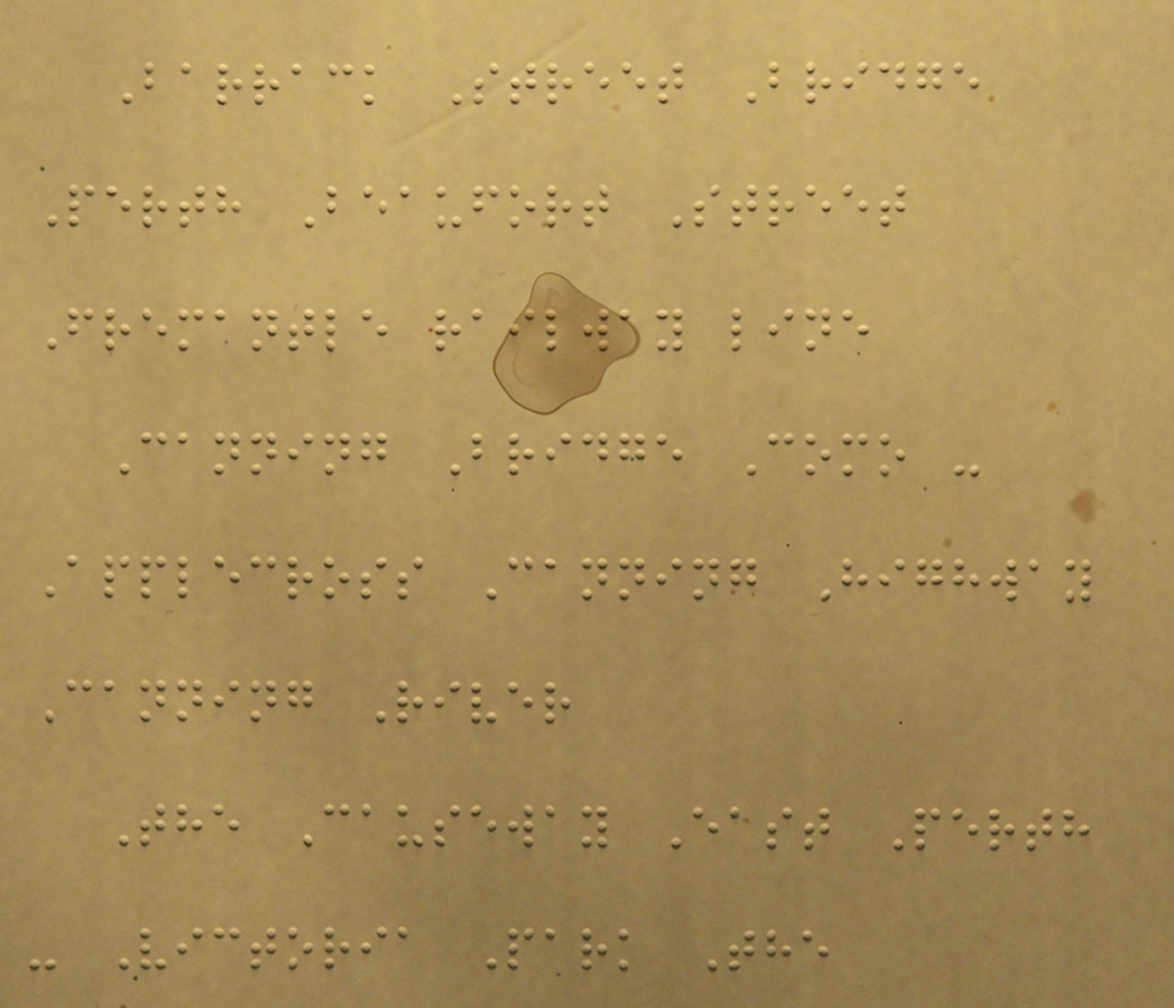Barrack Street Bridge
Perth Beaufort Street
Fremantle railway line
Canning Bridge Como -
Applecross Canning Highway
Canning River
The Causeway East Perth
- Victoria Park The
